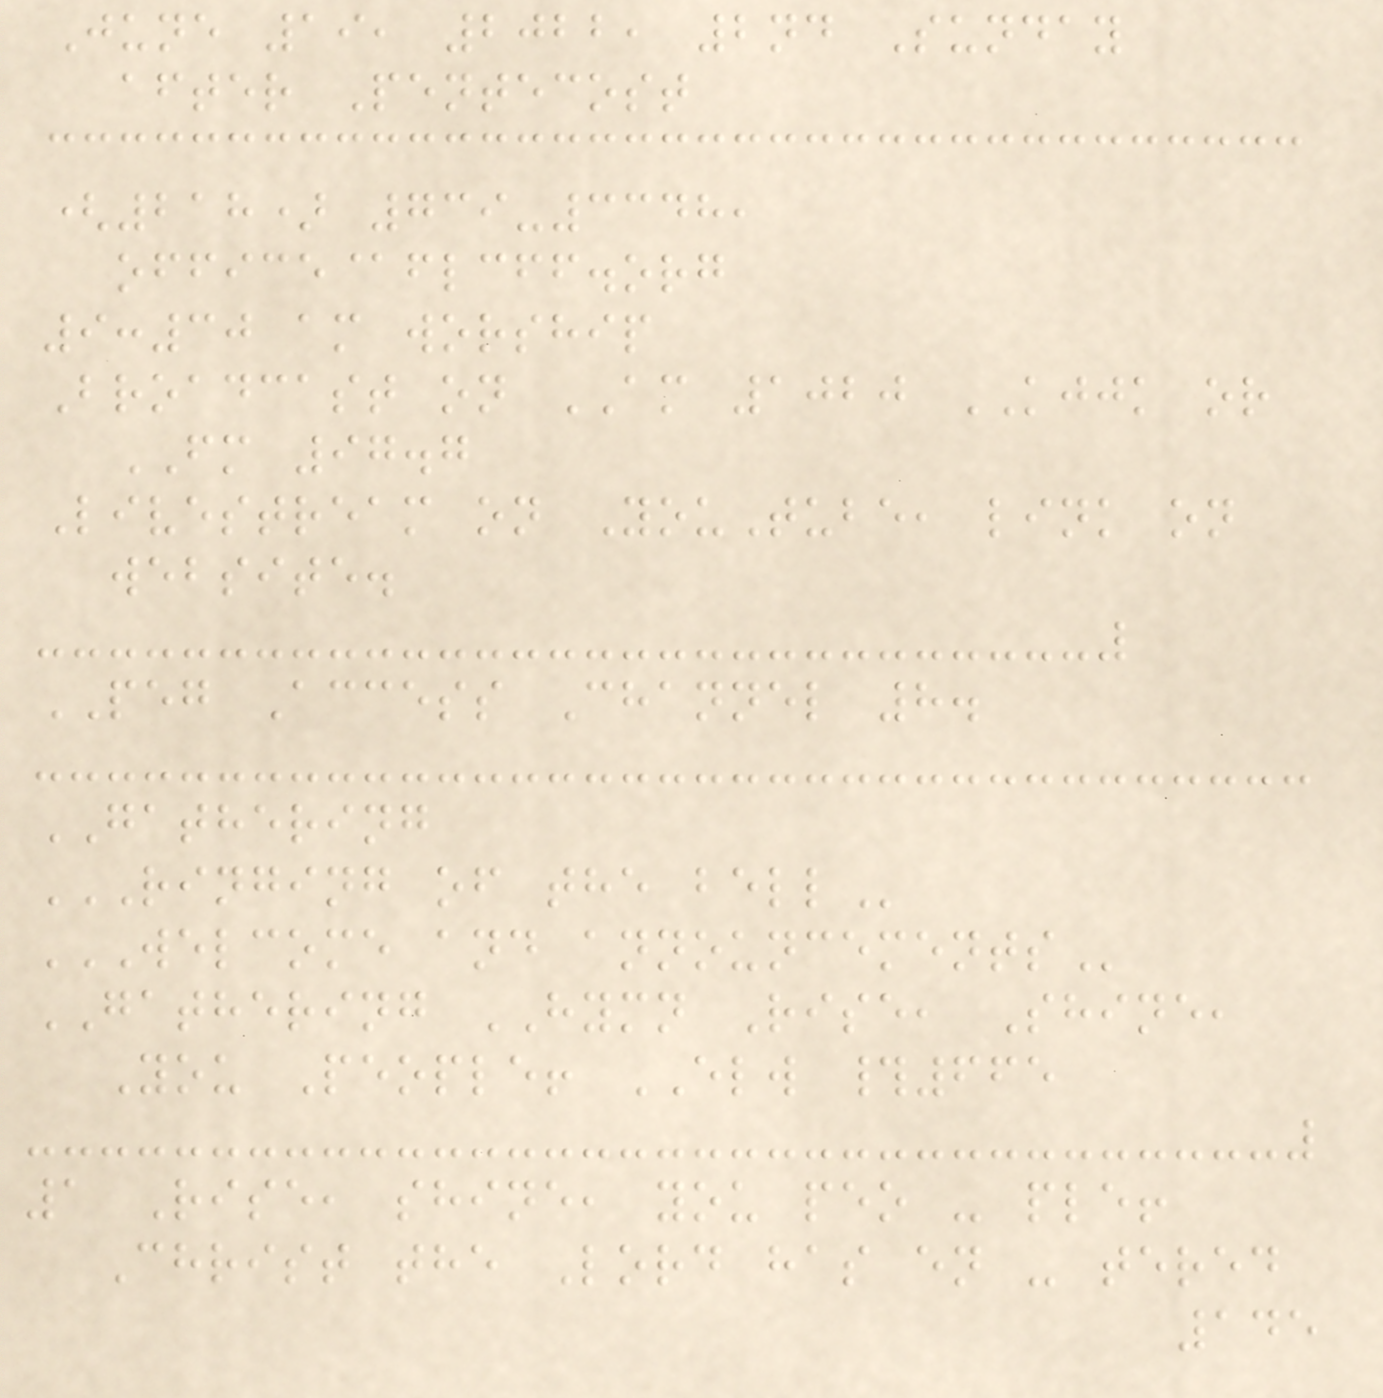June 19, 2022, 2nd Sunday
after Pentecost
(218) 739-3348,
office@flcff.org
9:30 am worship
Broadcast on AM 1020 KJJK or
FM 97.7
Livestream on YouTube, link on
website.
PEG Access Channel 8.
GATHERING
RINGING OF THE BELL
WELCOME AND ANNOUNCEMENTS
GATHERING HYMN Rise, Shine,
You People! ELW #665
1 Rise, shine, you peo - ple!
Christ the Lord has en - tered
145
